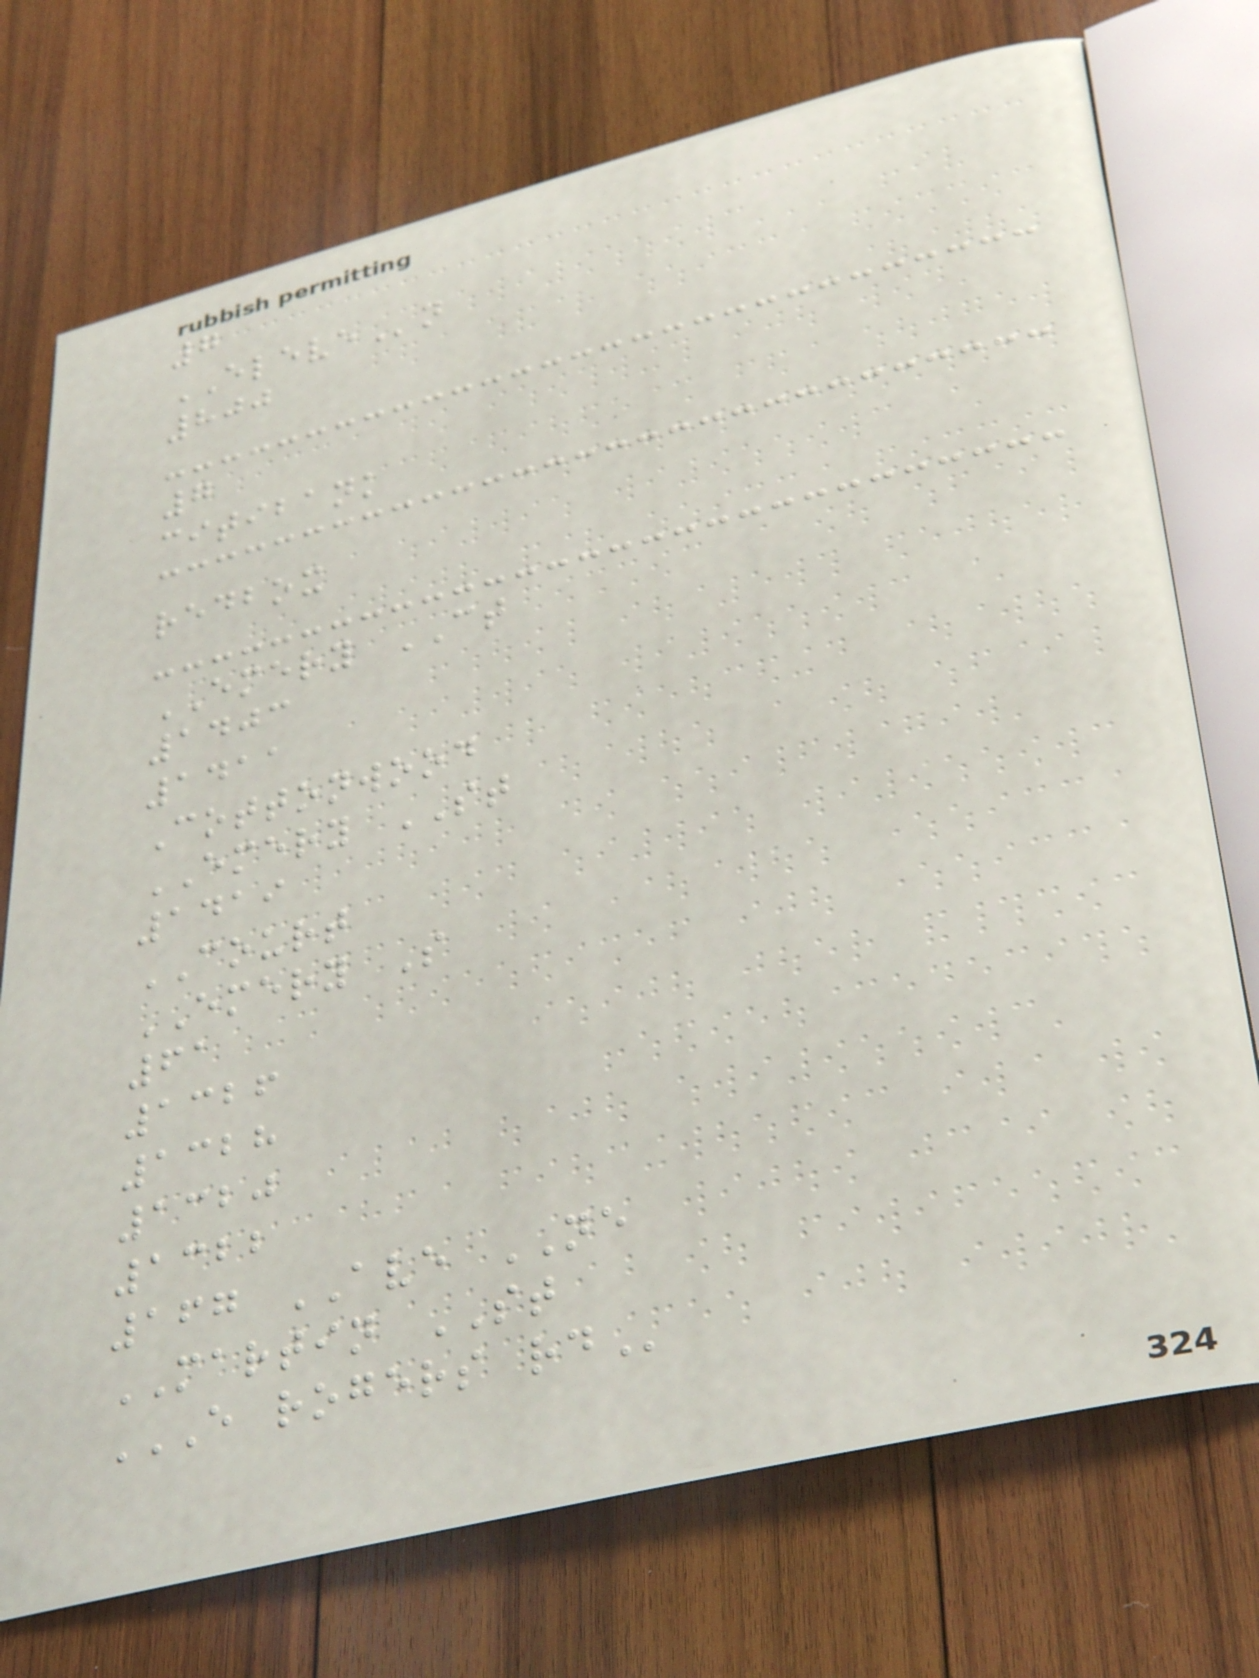7
ELEVEn
800
7
citibank
redbox
EMERY CT
1403
1411
Cottonwood
EMERY ST
1419
COURT
EMERY S
61
1326
1328
1320
1322
167 AVE NE
MARTIN ST
E ROGERS RD
